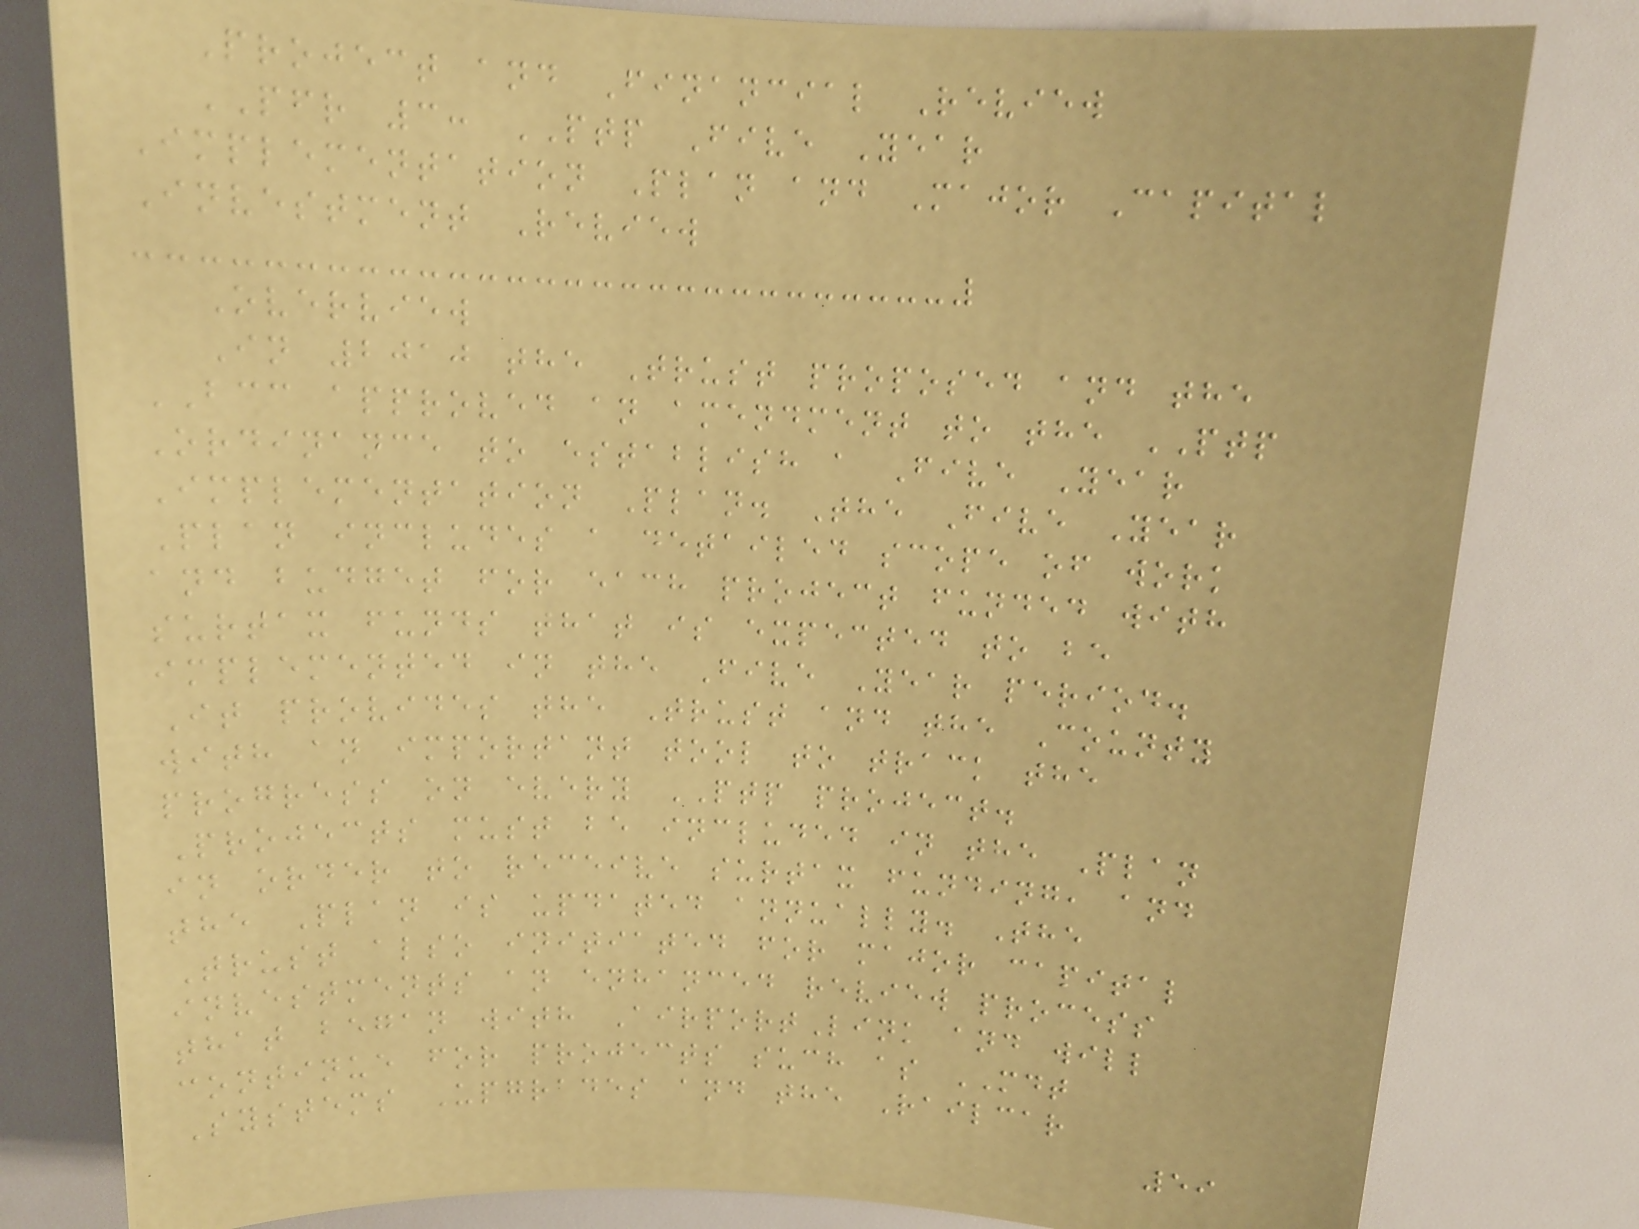Project and Financial Review
PFR 3: PTP Five Year
Implementation Plan and Major Capital
Investment Review
Overview
In 2010 the Trust proposed and the
BCC approved an amendment to the PTP
Ordinance to establish a Five Year
Implementation Plan. The Five Year
Plan includes a detailed scope of work
and budget for each project funded with
surtax funds that is expected to be
implemented in the Five Year period.
It provides the Trust and the County
with an important tool to track the
progress on every PTP project.
Projects must be included in the Plan
in order to receive surtax funding, and
the Plan is updated annually. The
Trust also initiated for major capital
investments an enhanced review process
that began with AirportLink and will
continue for projects such as MDT
Systems Upgrades and the Railcar
59
